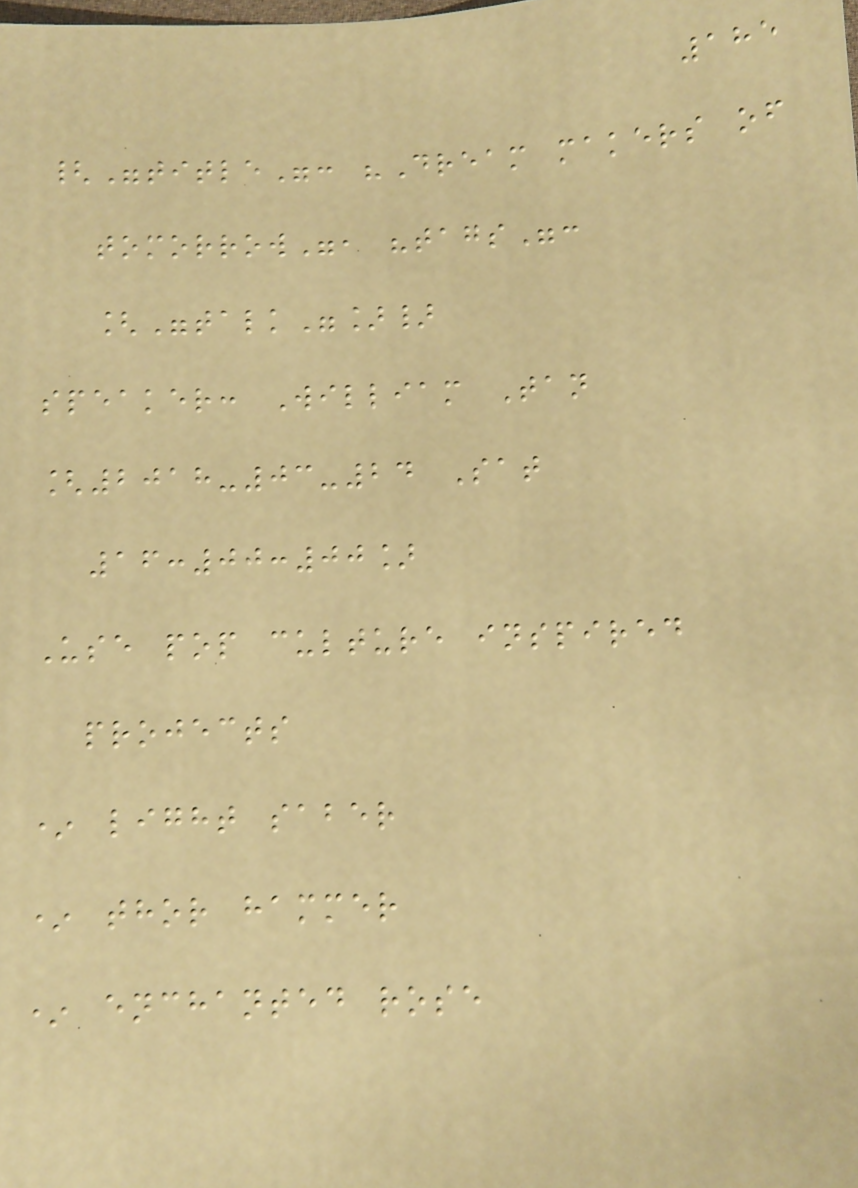185
{"title": "Dream makers of
tomorrow", "tags":
["talk"]}
speaker: William Tan
[2018-03-24 Sat
16:00:00]
Use pop culture inspired
projects
* light saber
* thor hammer
* enchanted rose
